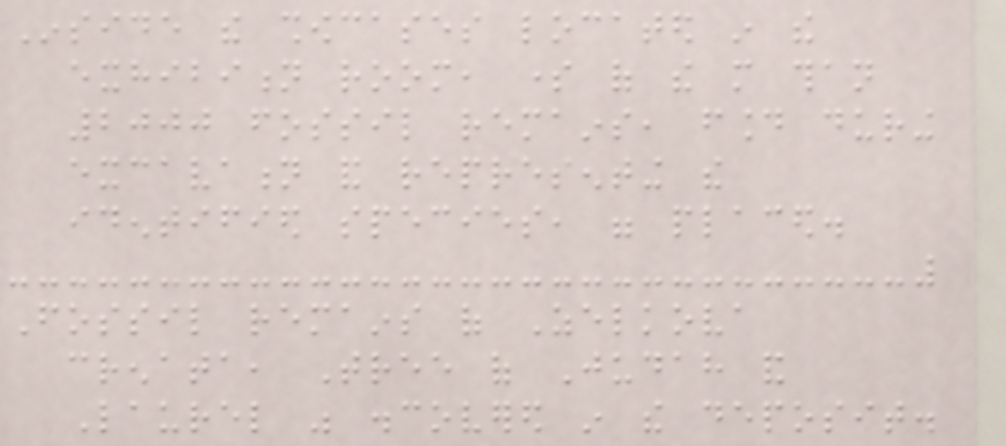Inside the showcases located in the
exhibition room, some of the more than
2000 fossil remains, found during
excavation and representing the
identified species, were placed.
Fossil remains of Zelkova
crenata, Tree of Judah and
Laurel was discovered in the deposit.
